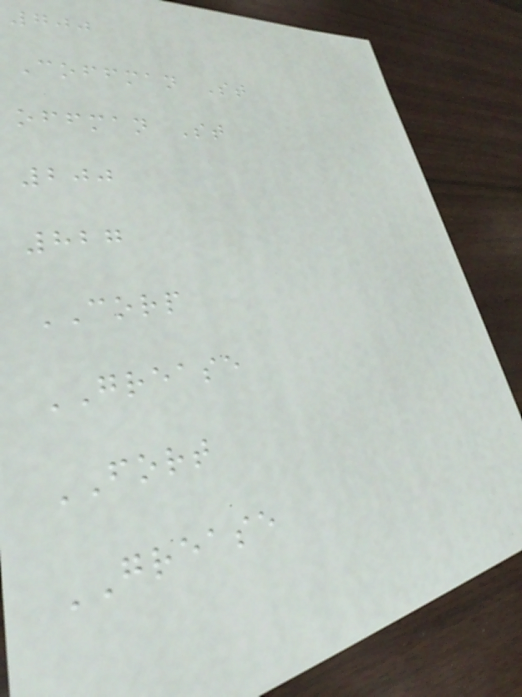700
Coffman St
offman St
200
827
CORP
GREASE
FORT
GREASE
